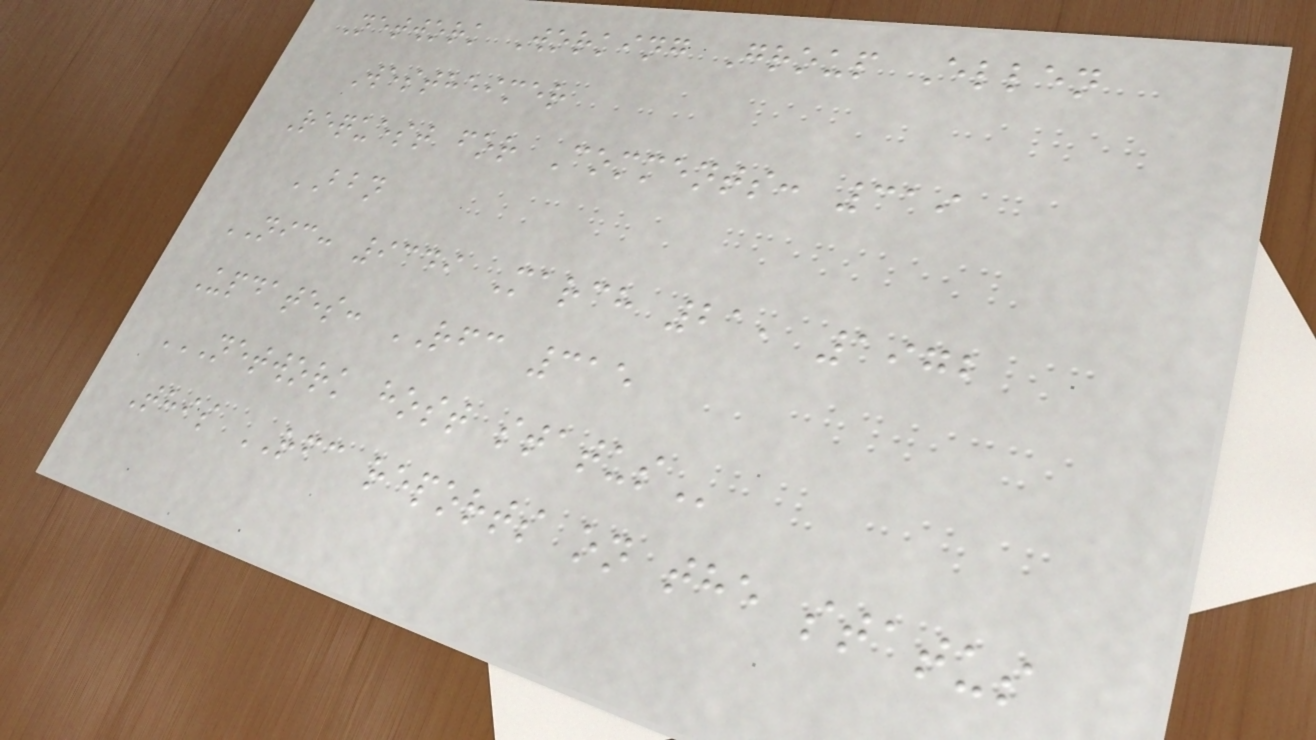Network Working Group Ellen
Westheimer
Request for Comments: 319
BBN
NIC: 9349 March 21, 1972
Updates: RFC 315
NETWORK HOST STATUS
This RFC reports on the status
